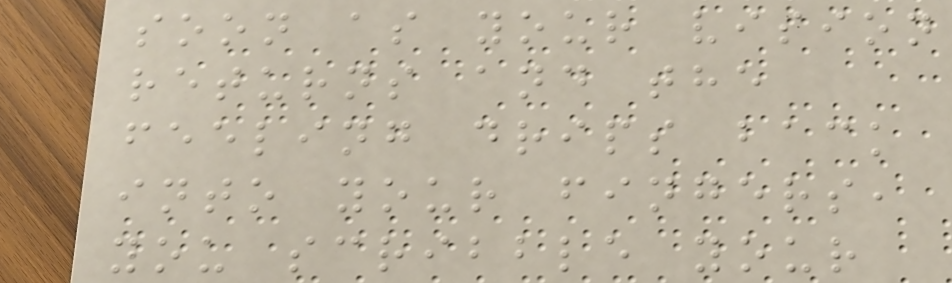soon as your vision
returns and the
feeling drips back
into your fingers,
you scribble your
